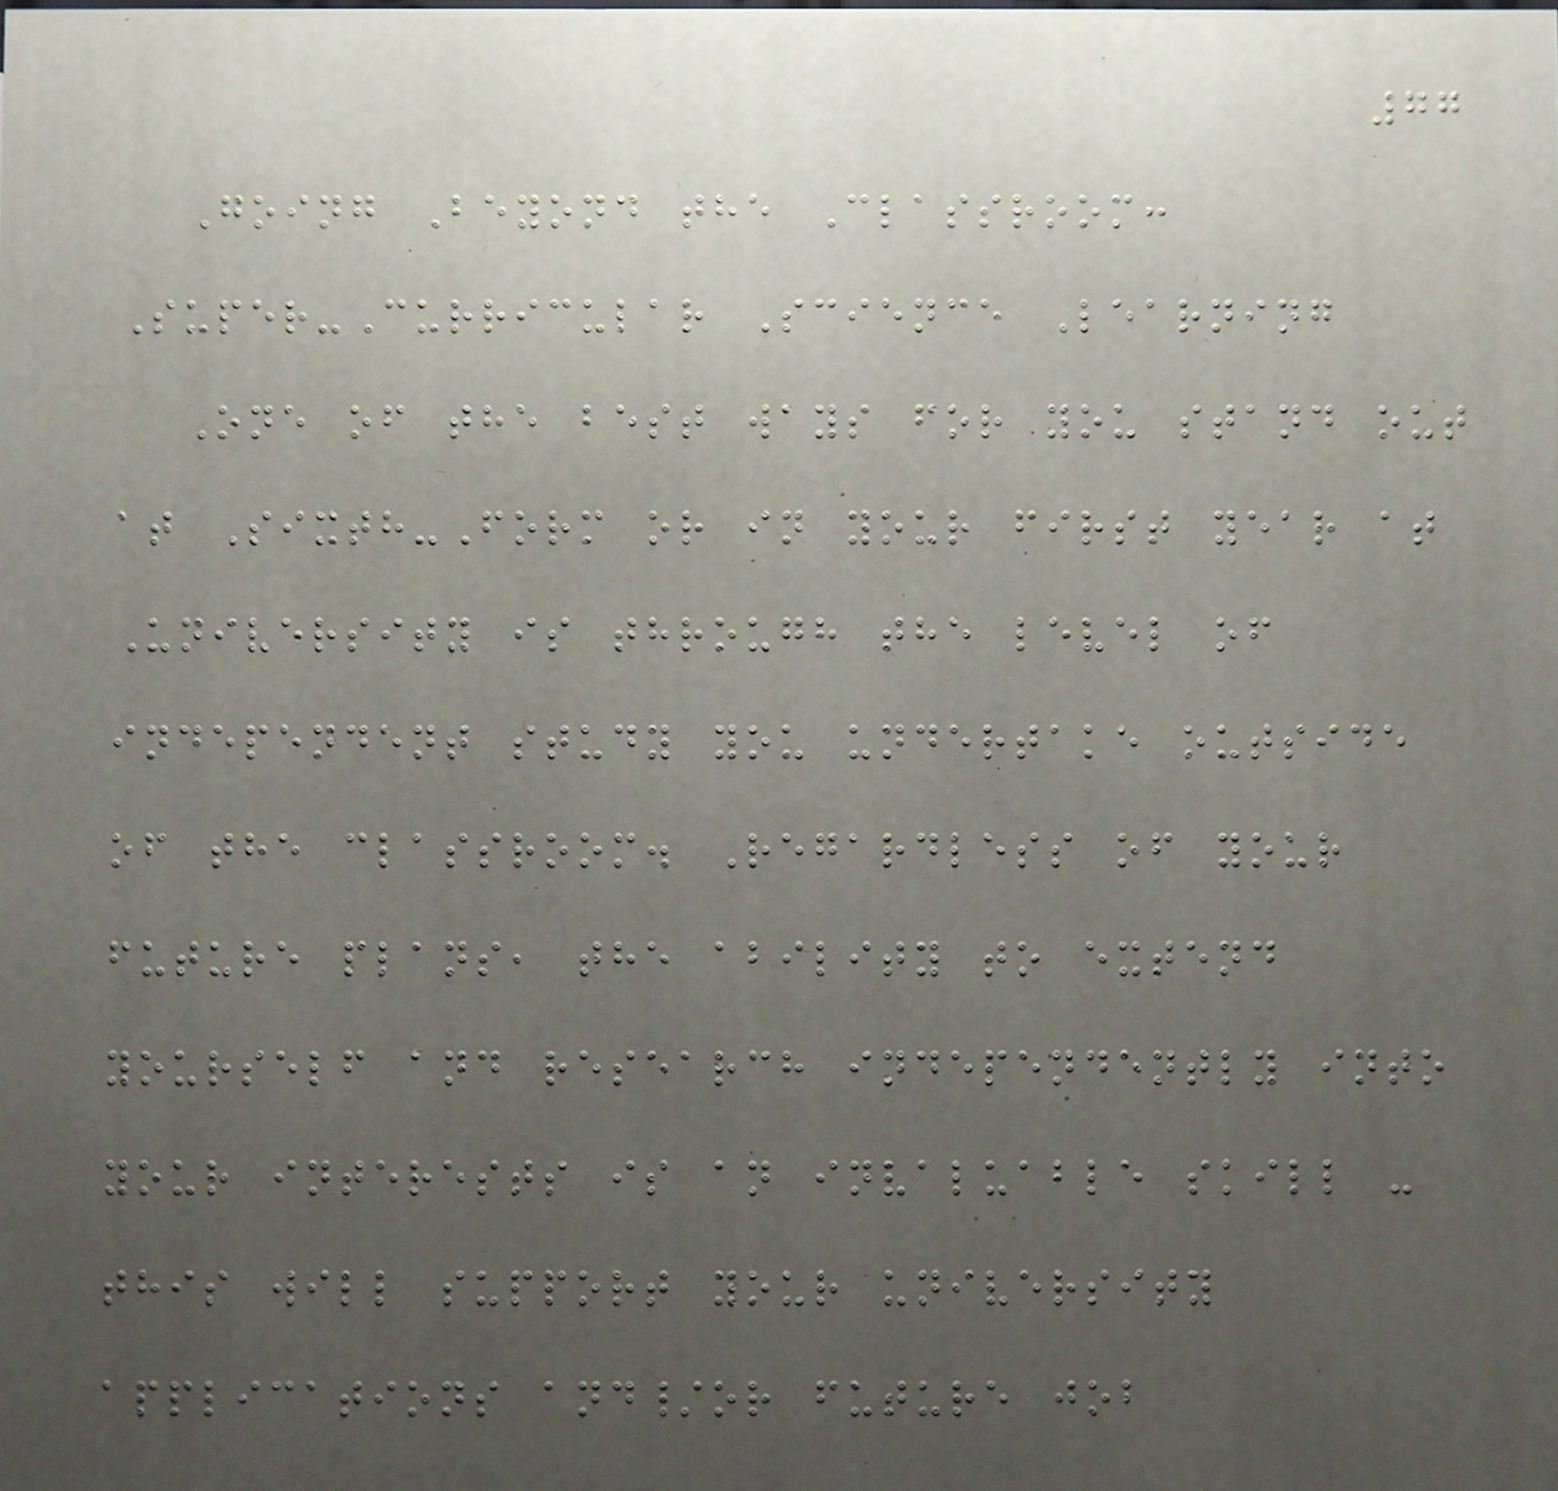77
Going Beyond the Classroom:
Super-Curricular Science Learning
One of the best ways for you stand out
at Sixth-Form or in your first year at
University is through the level of
independent study you undertake outside
of the classroom. Regardless of your
future plans, the ability to extend
yourself and research independently into
your interests is an invaluable skill -
this will support your university
applications and/or future job
